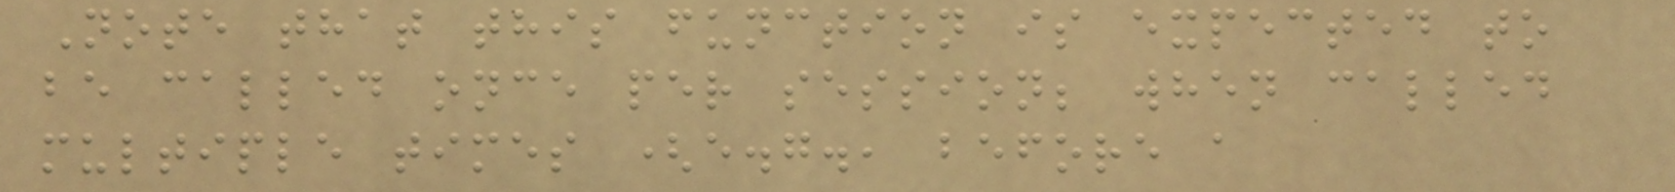Note that this function is expected to
be called once per session; when called
multiple times (e.g., before a
